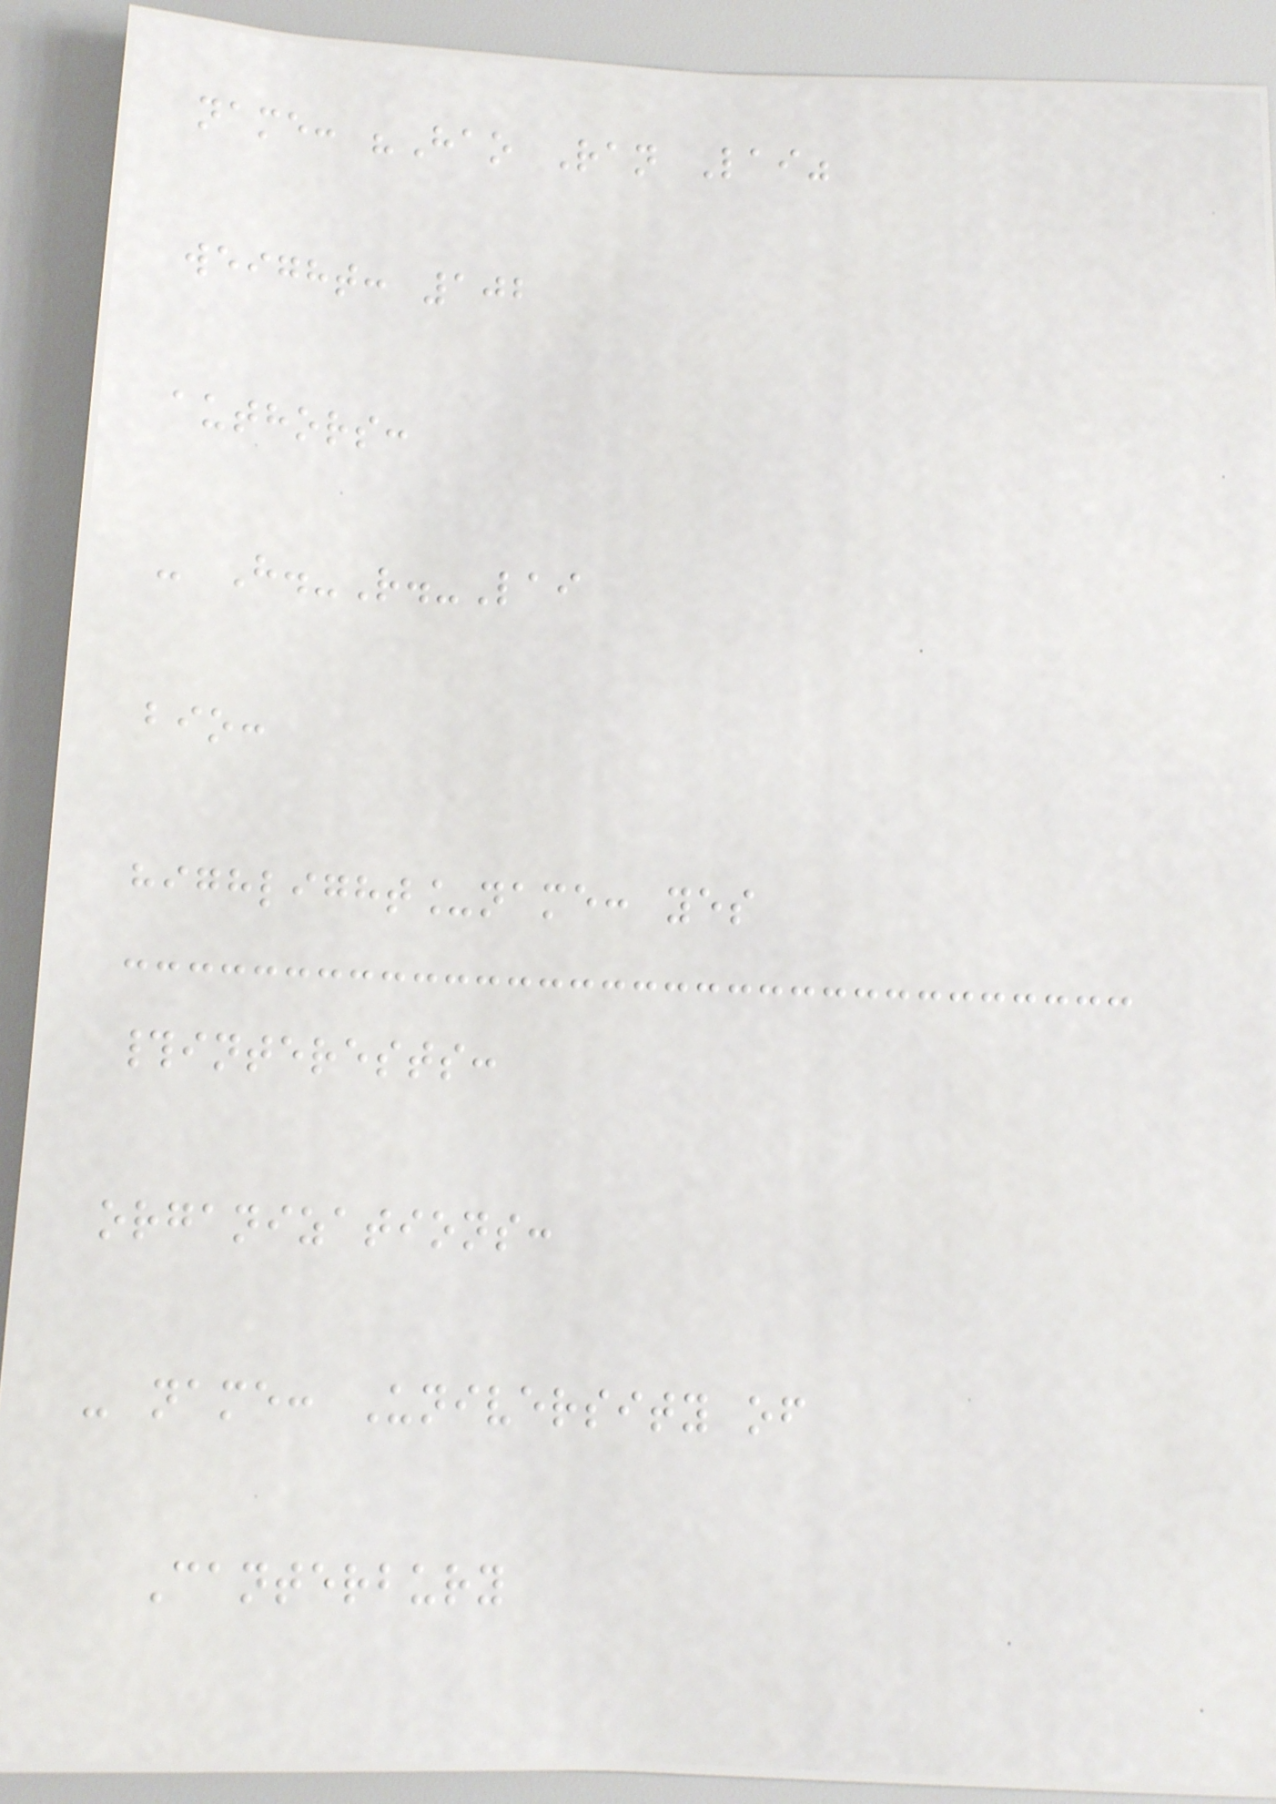name: "Hao Ran Lai"
weight: 102
authors:
- H.-R.-Lai
bio:
highlight_name: yes
#interests:
organizations:
- name: University of
Canterbury
